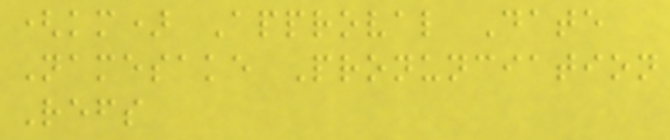(km) Approval Date
Namesake Pronunciation
Refs
